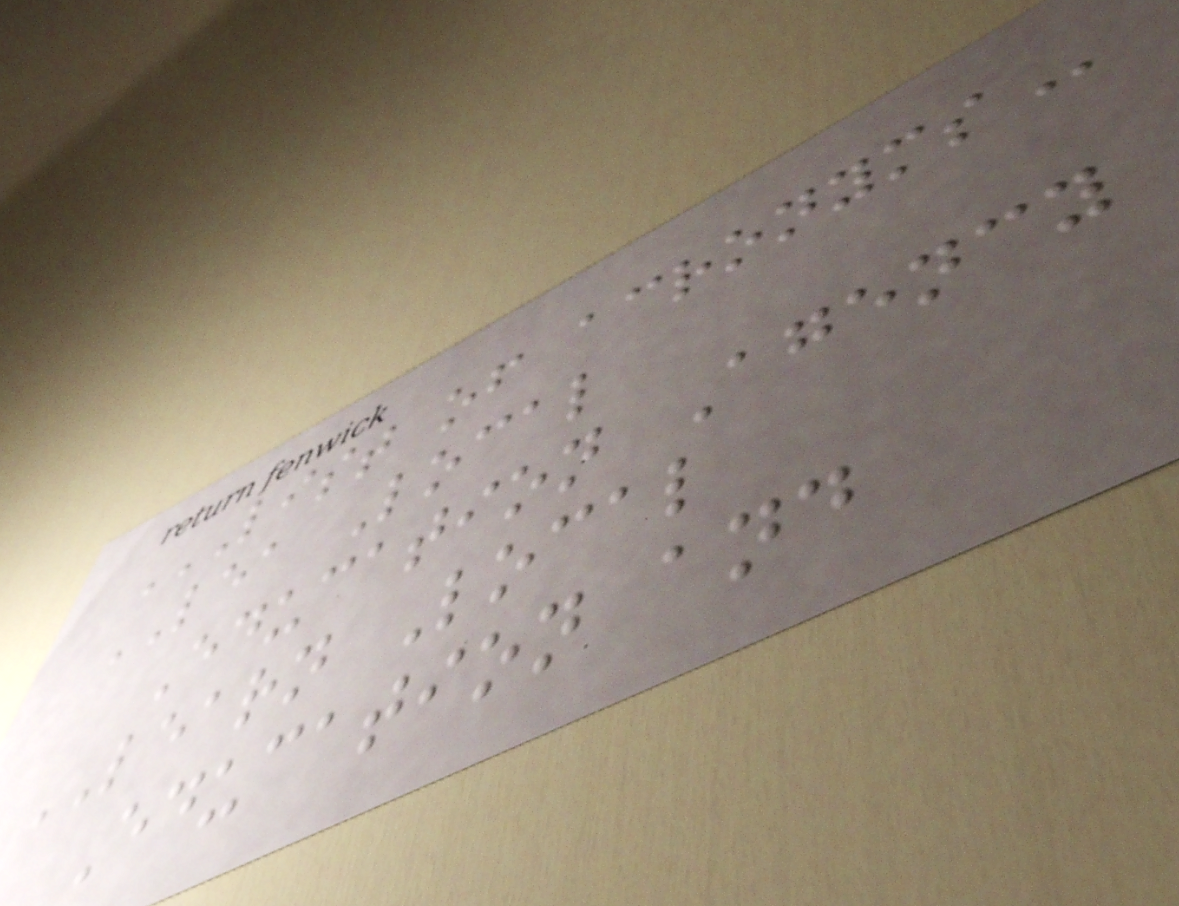LIST OF ACRONYMS
LEA Local
Education Agency
LEARN Local
Education and
